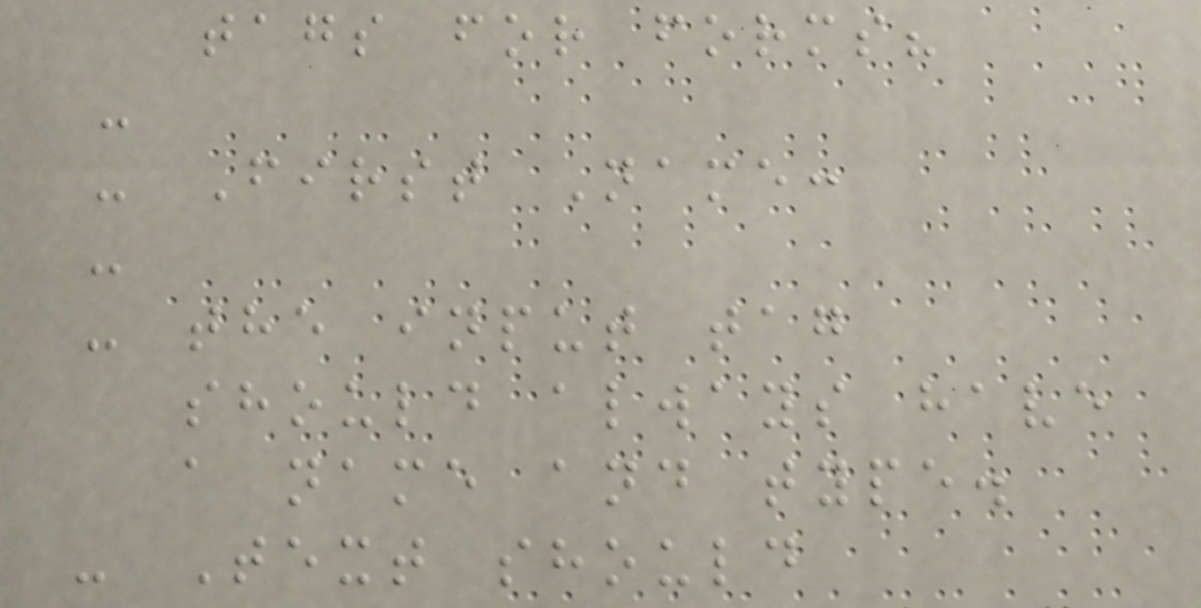tags for forms?
-
- First Name:
-
- the input tag
should always have
a name and type.
- Text should
